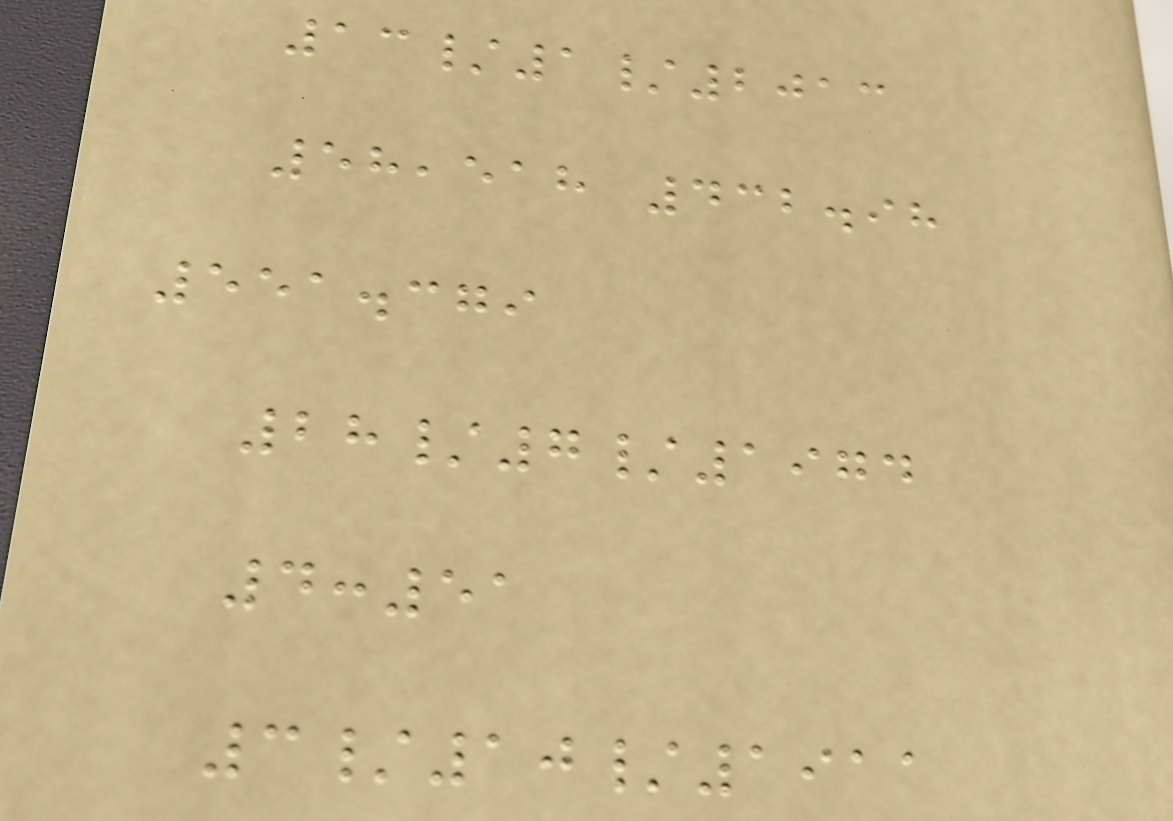13/1/2013
58,518 432.98
551.379
28/7/1974
4:51
3/10/1911
